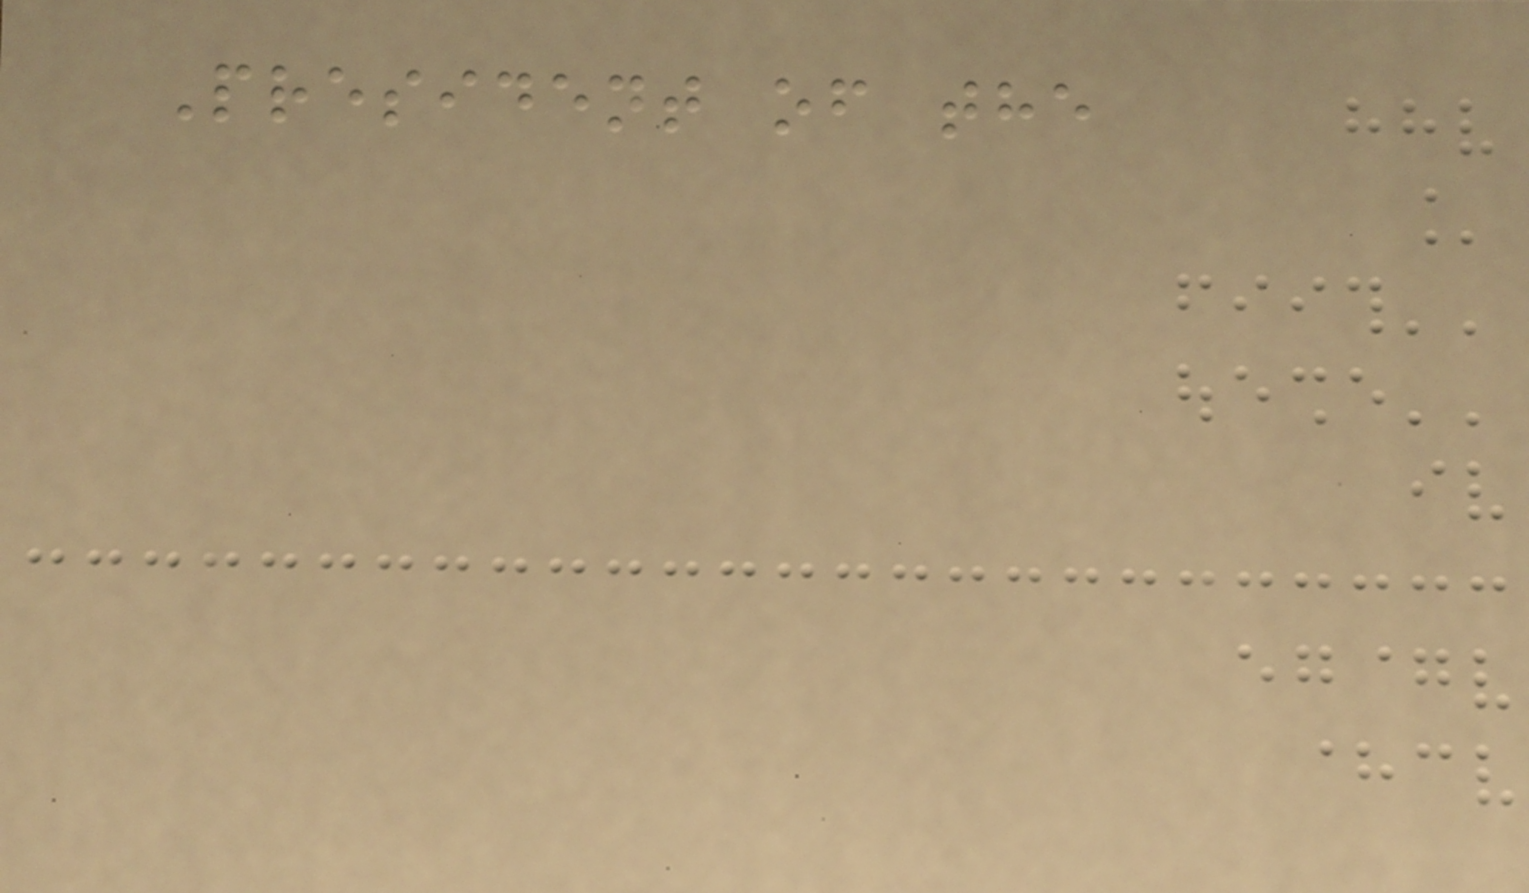President of the
